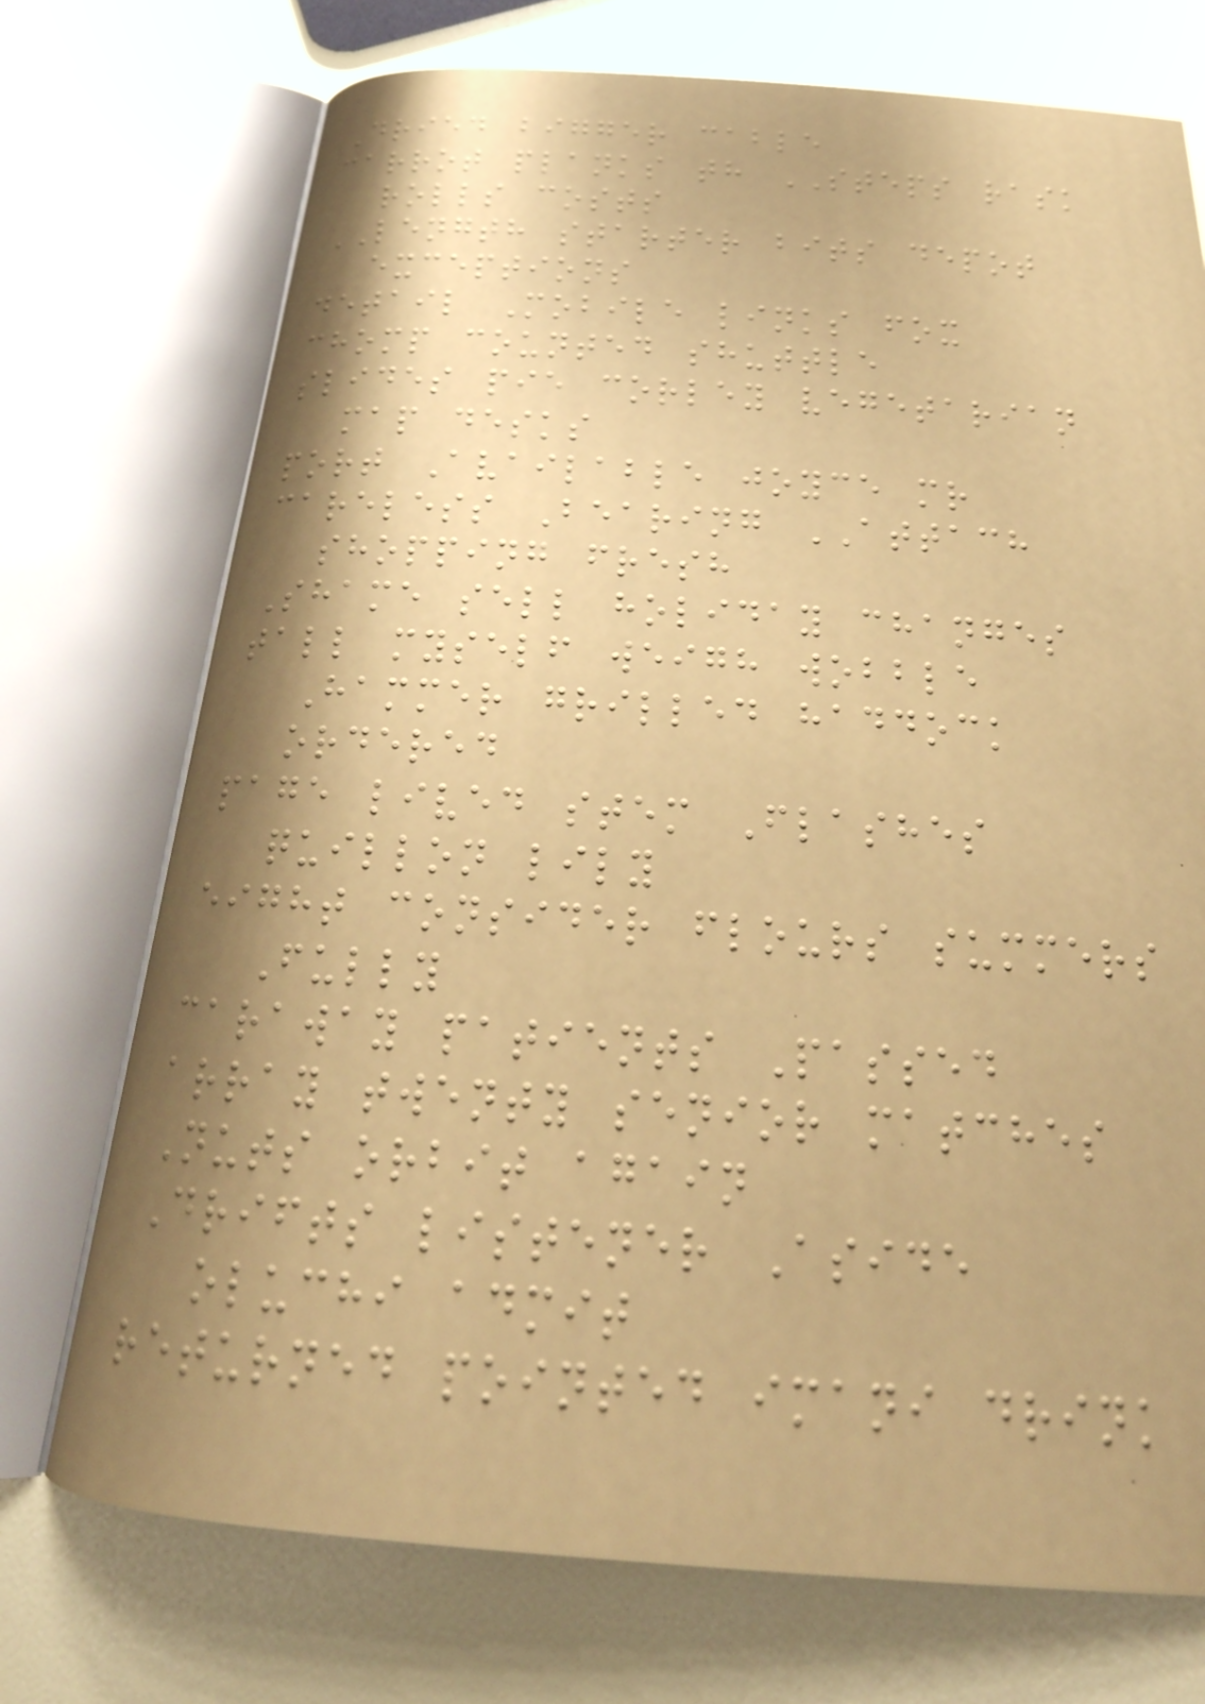Dried bigger cable
carrot planks th STEPS rask
rolls costs
LENGTH starter bits depot
exceptions
detail Mobile links fox
chomp counted shuttle
slides pie corley vegetarian
map desks
port Available joyce mr
careless Bearing ATTACH
shopping fresh
Shame sell holiday changes
tall myself weigh wobble
Hammer grilled haddock
ordered
page lived stem Flashes
quillon lily
eight consider flours summers
Fully
caraway patients Passed
array twenty senior matches
Nuts orbit again
Drifts listener Aside
oluchi admit
returned pointed imani drink
